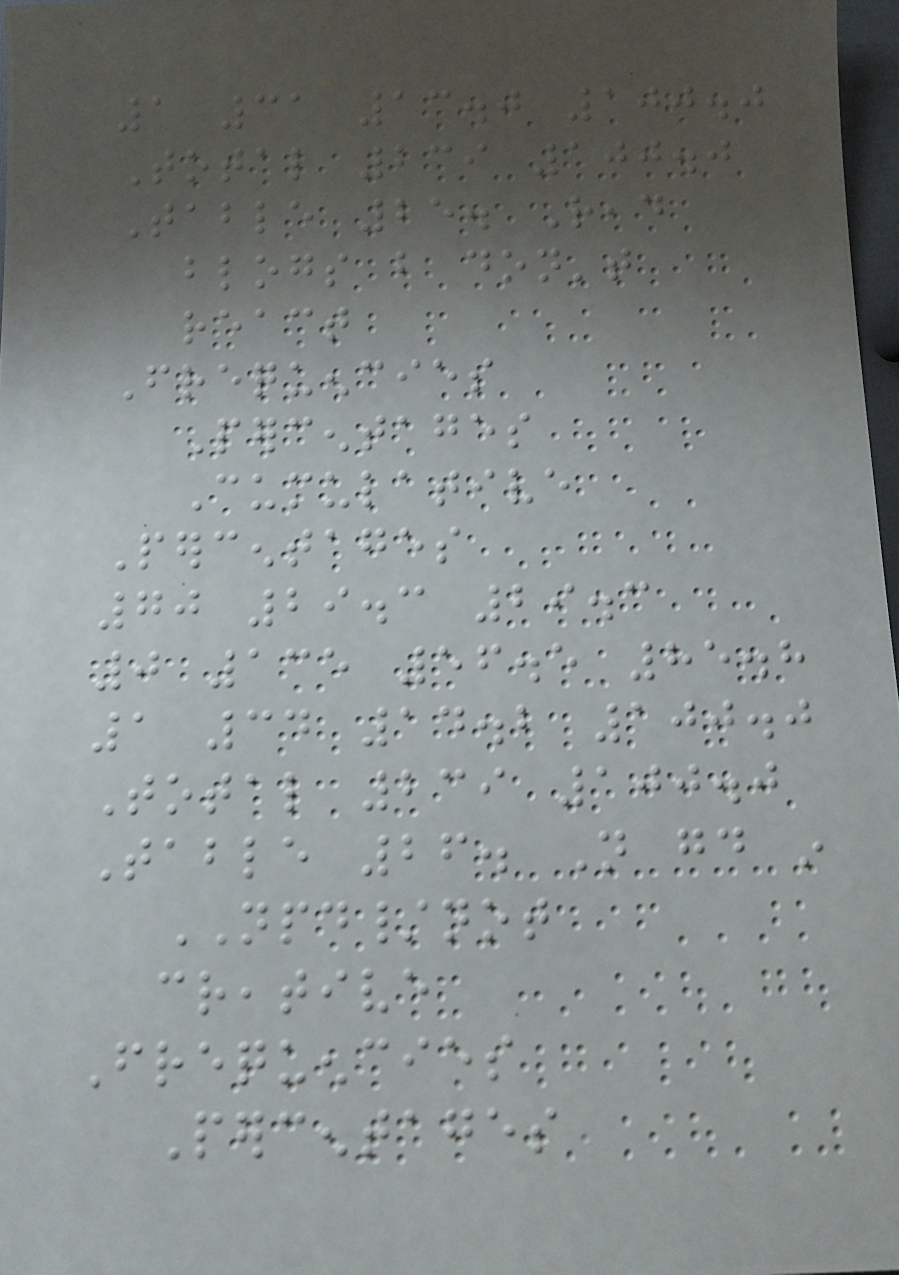1 31 13.0 100.0
Total 239 100.0
Table 25. Read
blogs but don't
react
Frequencies
Percentages
Cumulative
Percentages
70 29.3 29.3
0 135 56.5 85.8
1 34 14.2 100.0
Total 239 100.0
Table 26. Not good in
NPD/not
creative
Frequencies
Percentages
